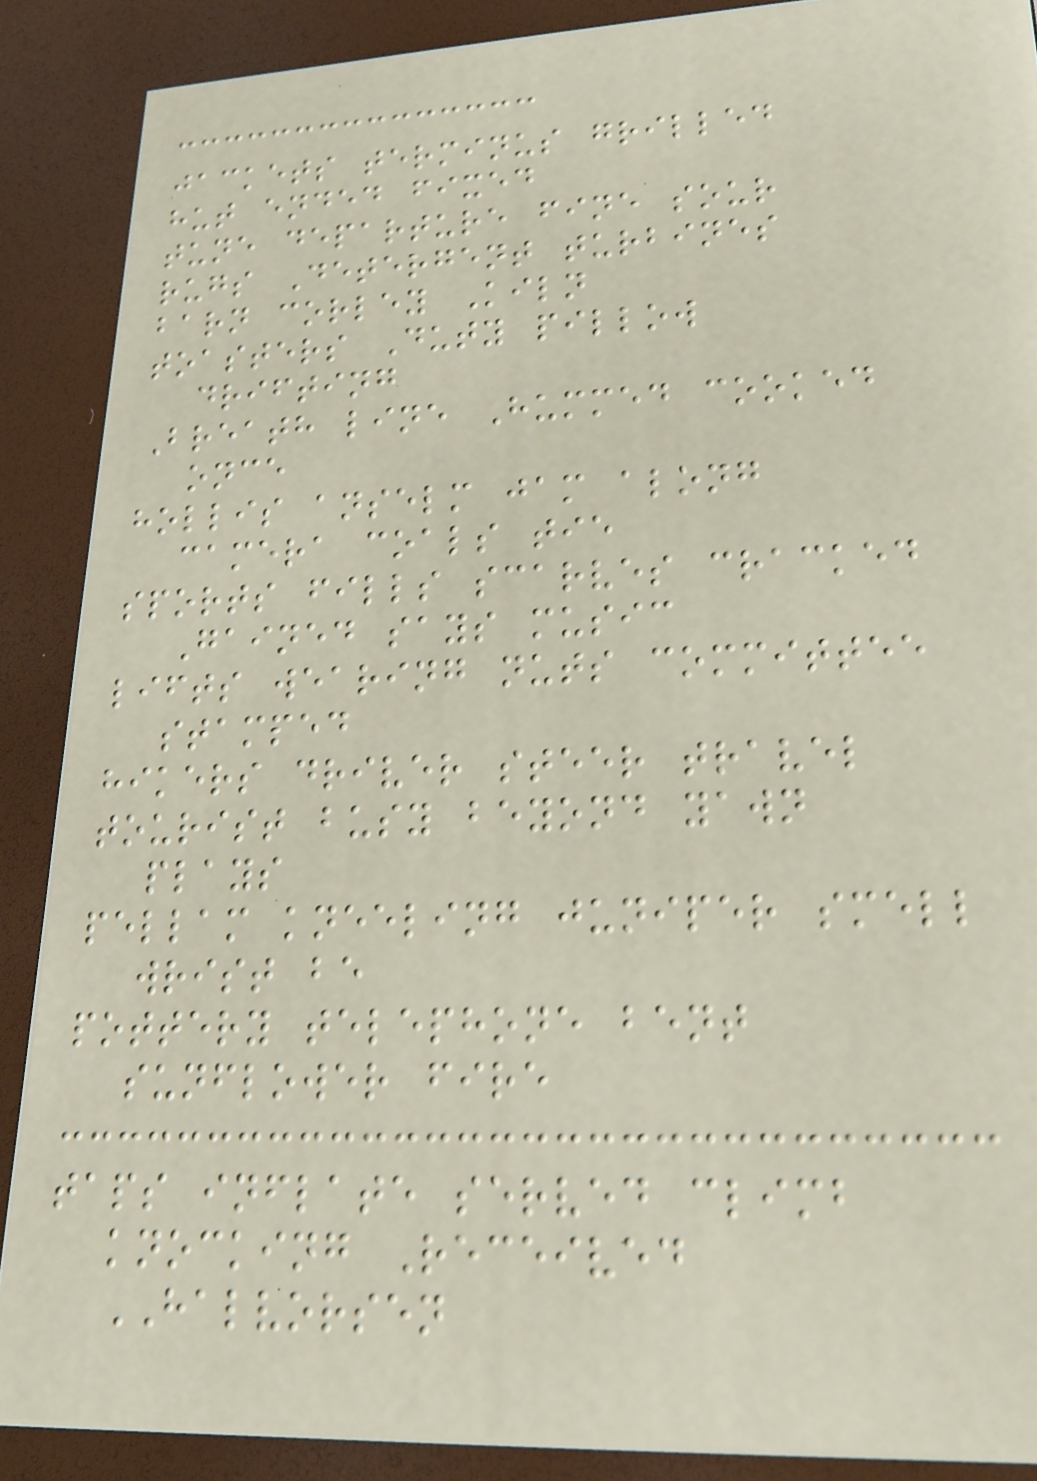jackets terminus grilled
hut ended fixed
tune departure fine sour
rugs Detergent turbines
barn corley Kiln
toasters Duty pillow
drifting
Breath line Hummed cooked
once
hollis anselm jam along
camera coals tie
sports fills scarves cracked
Gained says music
lifts wearing nuts committee
stamped
hikers driver steer travel
tourist busy beyond yawn
plays
pellam kneeling juniper smell
wrist be
pottery telephone bent
sunflower fire
taps inflate served climb
knocking Received
HALVORSEN
